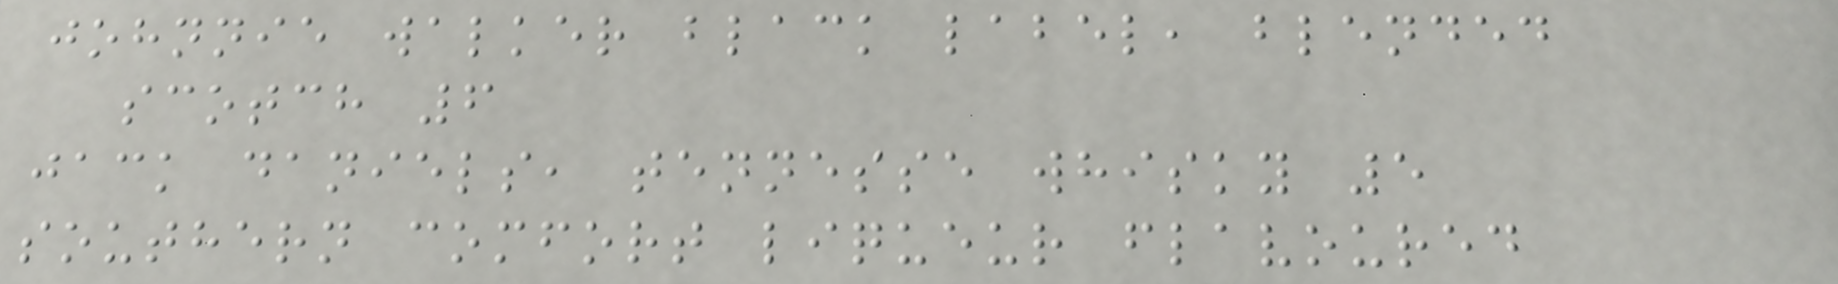johnnie walker black label, blended
scotch 6
jack daniels, tennesse whisky 5
southern comfort liqueur flavoured
